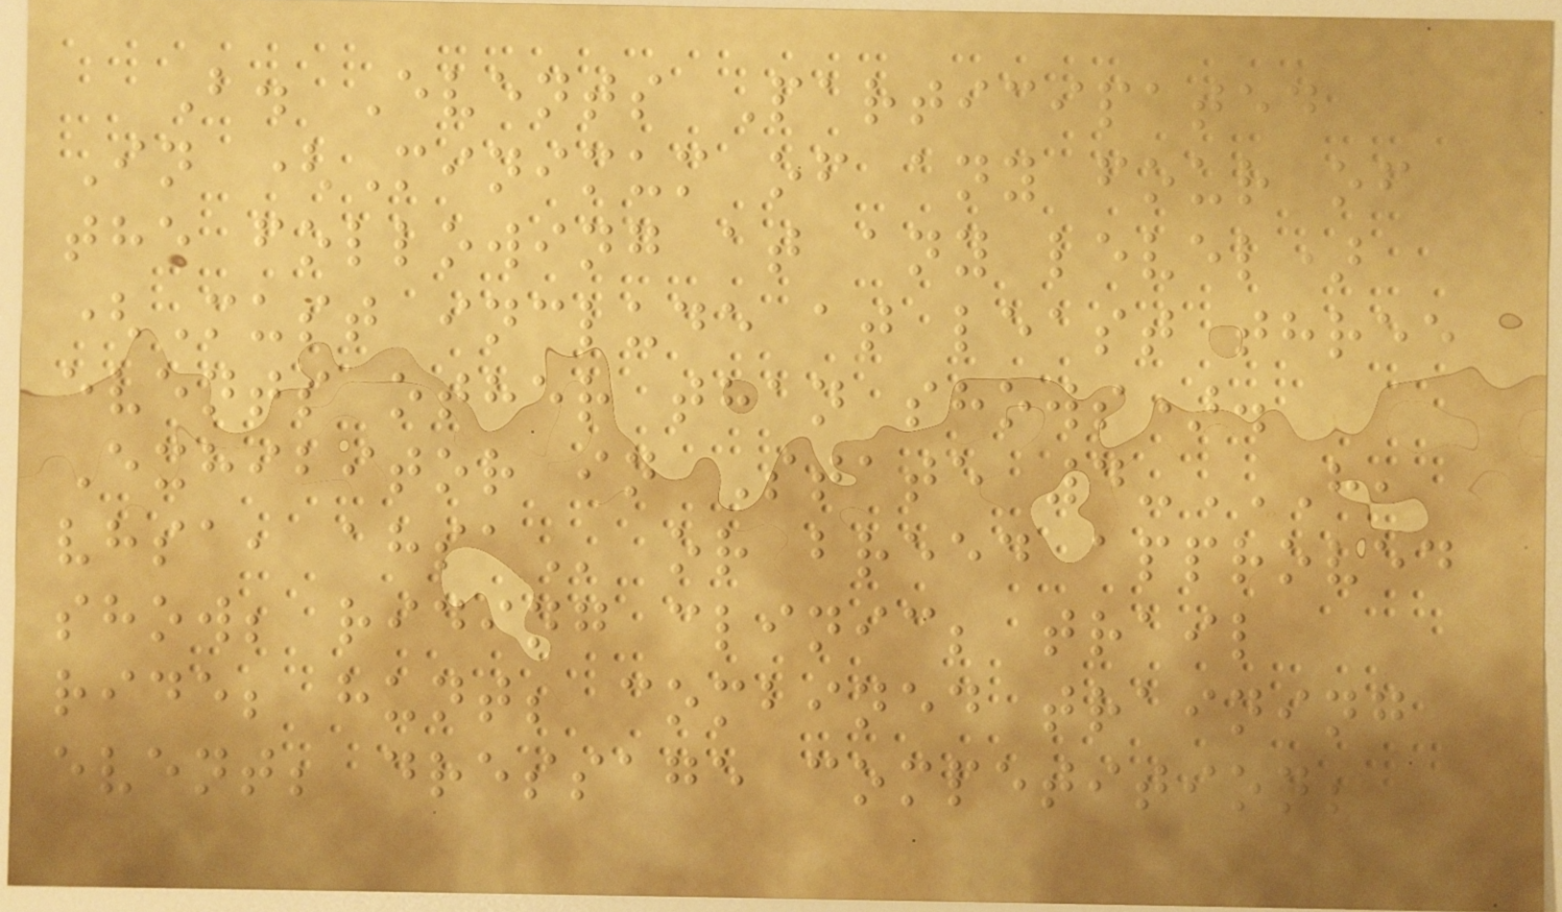B. Events Participated
In (Minimum of any four of
the following at any level)
(Must include at least three
events other than shows).
Exhibitor in State 4-H,
VHSA, AHSA or breed approved
show; riding clinic; trail
ride; hunt; combined training
event; dressage competition;
